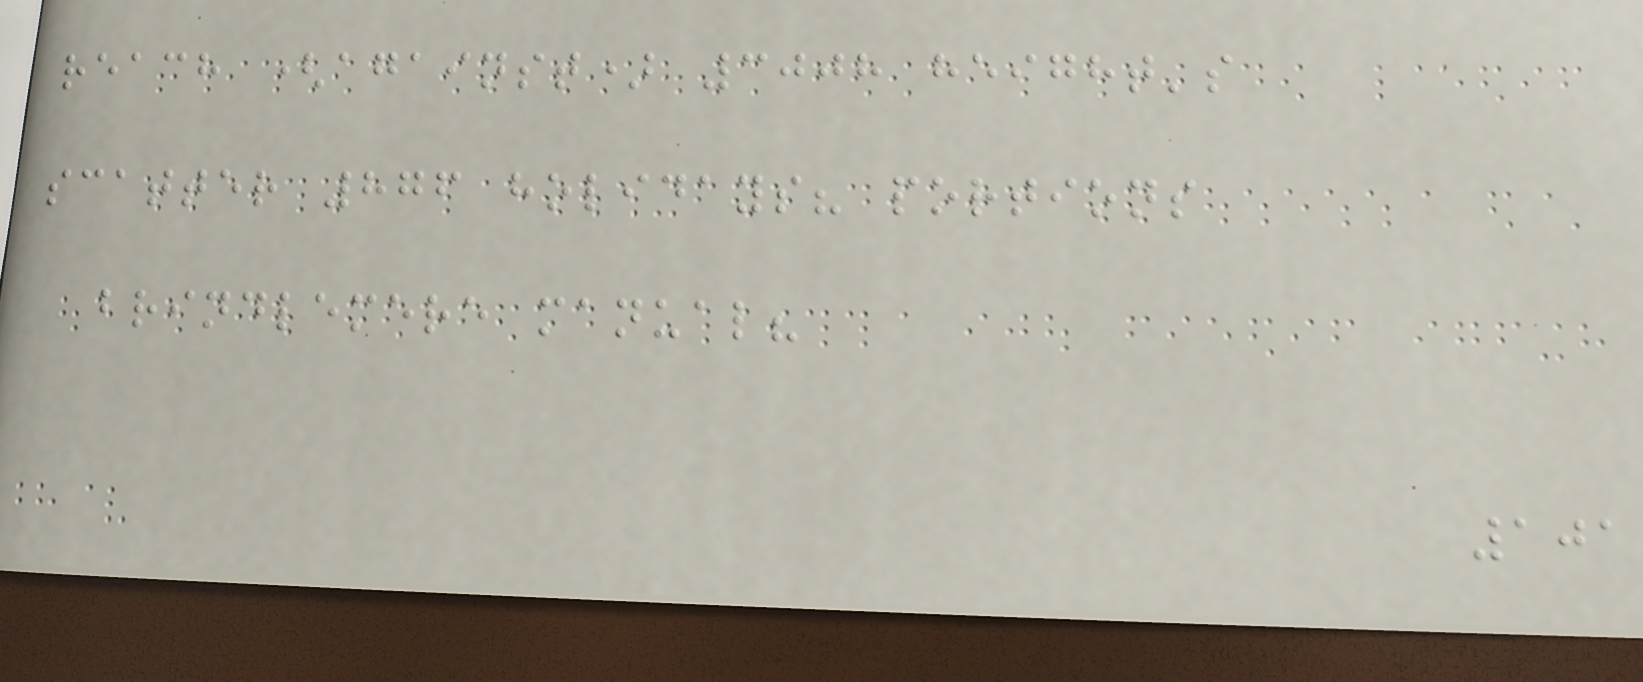reach (against) 3008 height's
scatter 876 holidays? portions
brindlemere manual?
101
